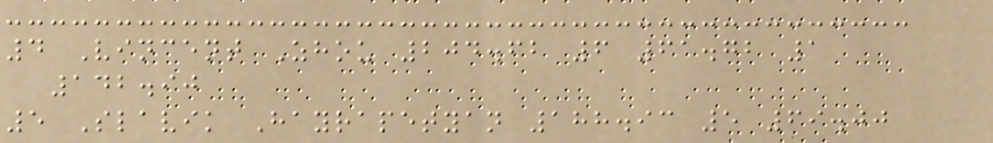4 Vincent Zhou 204.62 6 61.72 1
142.90
5 Slavik Hayrapetyan 188.93 5 69.00
